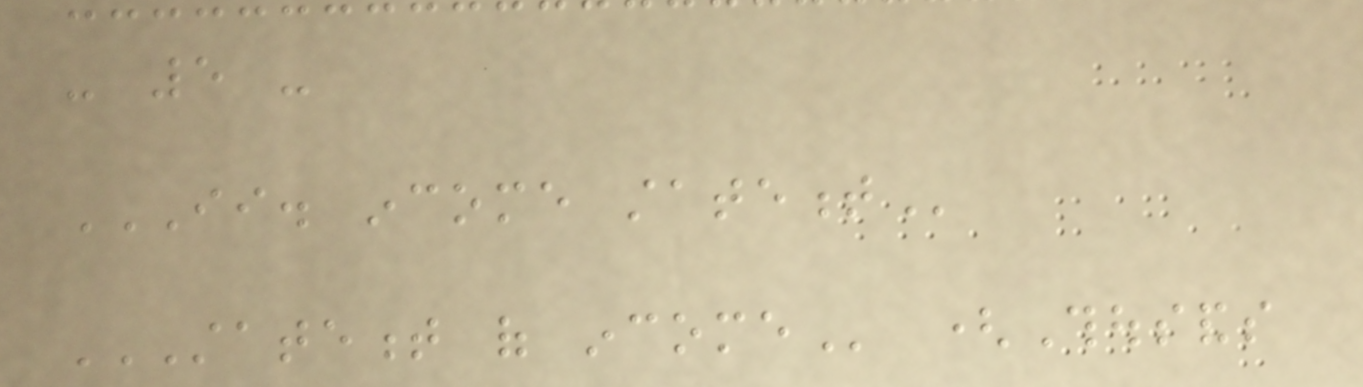- 5 -
II. INCOME STATEMENT
STATEMENT OF INCOME (Thousands
